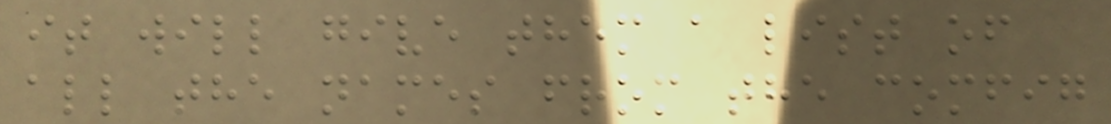it will give them a list of
all the names from the comfig
